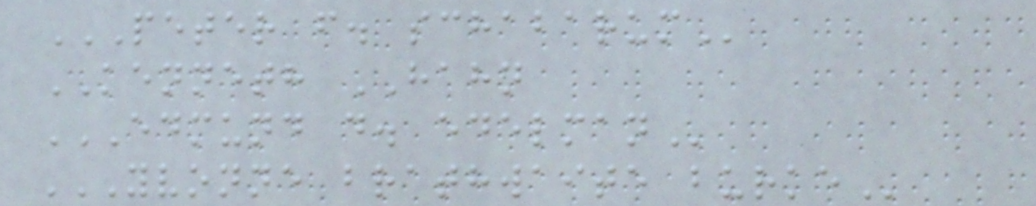PETER F. SCHABARUM
KENNETH HAHN
EDMUND D. EDELMAN
YVONNE BRATHWAITE BURKE
